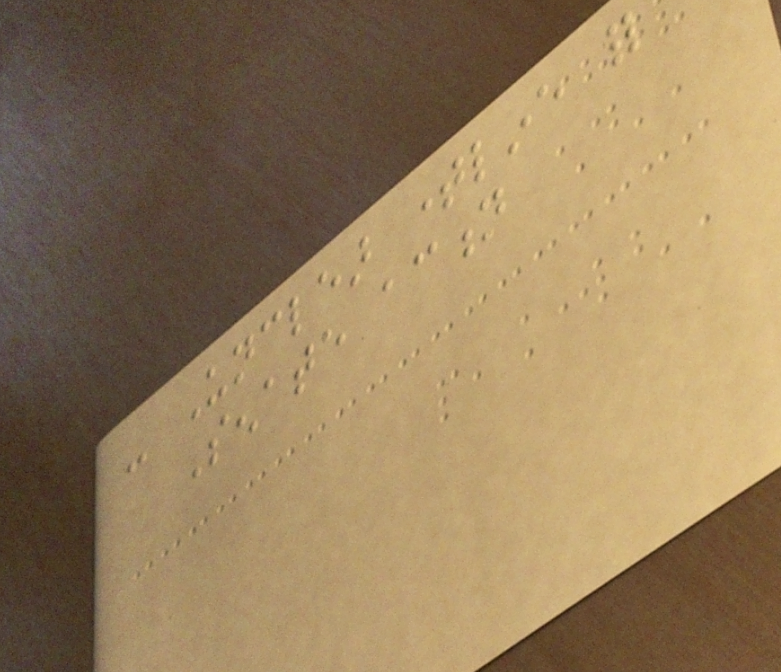- Unclear timeline for
Senate action
